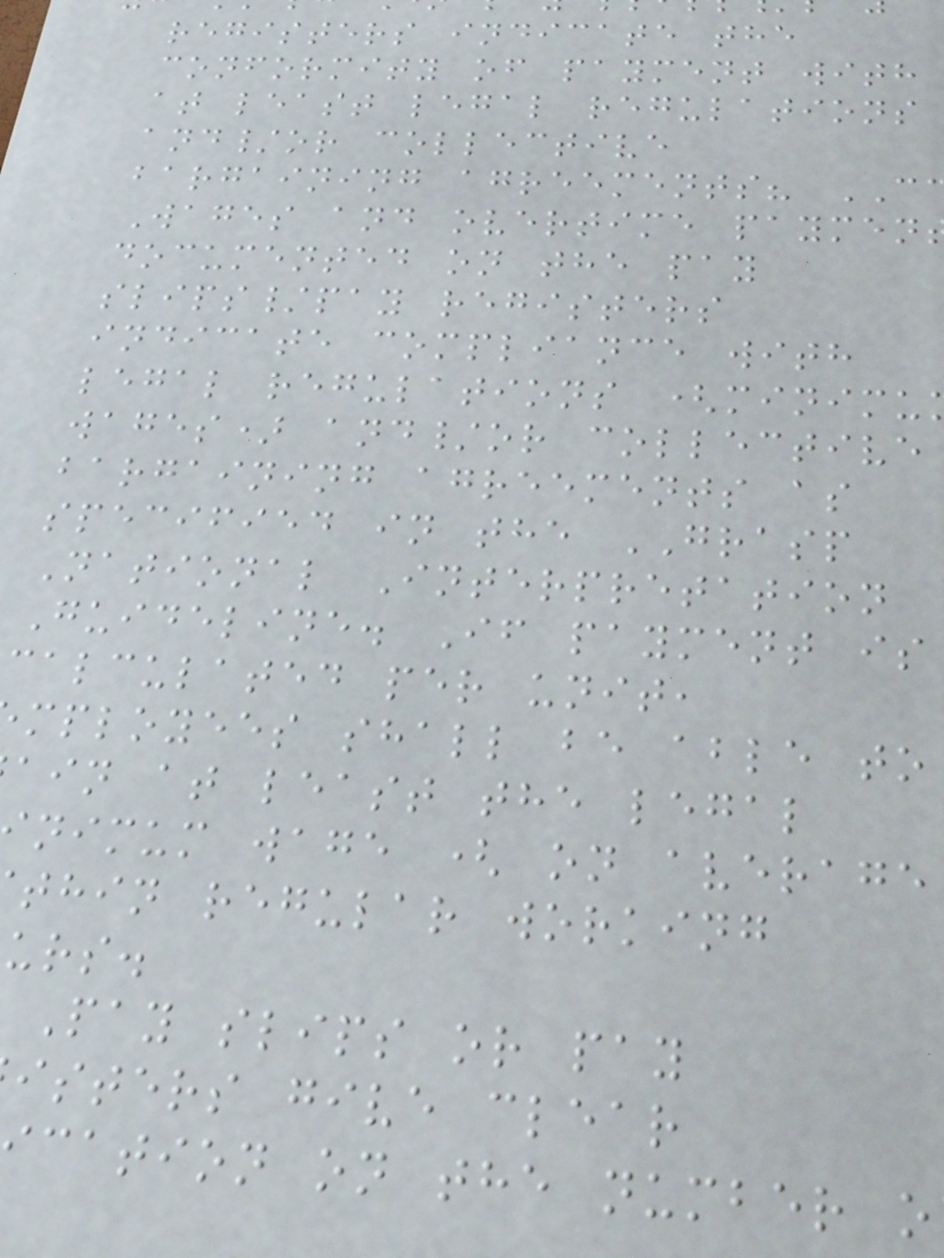registers indicate the
conformity of payment with
at least legal regulations
and/or collective
bargaining agreements?
Wages and overtime paymen
documented on the pay
slips/pay registers
indicate compliance with
legal regulations (minimu
wages) and/or collective
bargaining agreements as
specified in the GRASP
National Interpretation
Guideline. If payment is
calculated per unit,
mployees shall be able to
ain at least the legal
nimum wage ( on average
thin regular working
urs.
Pay slips or pay
isters give clear
cation on the number o
